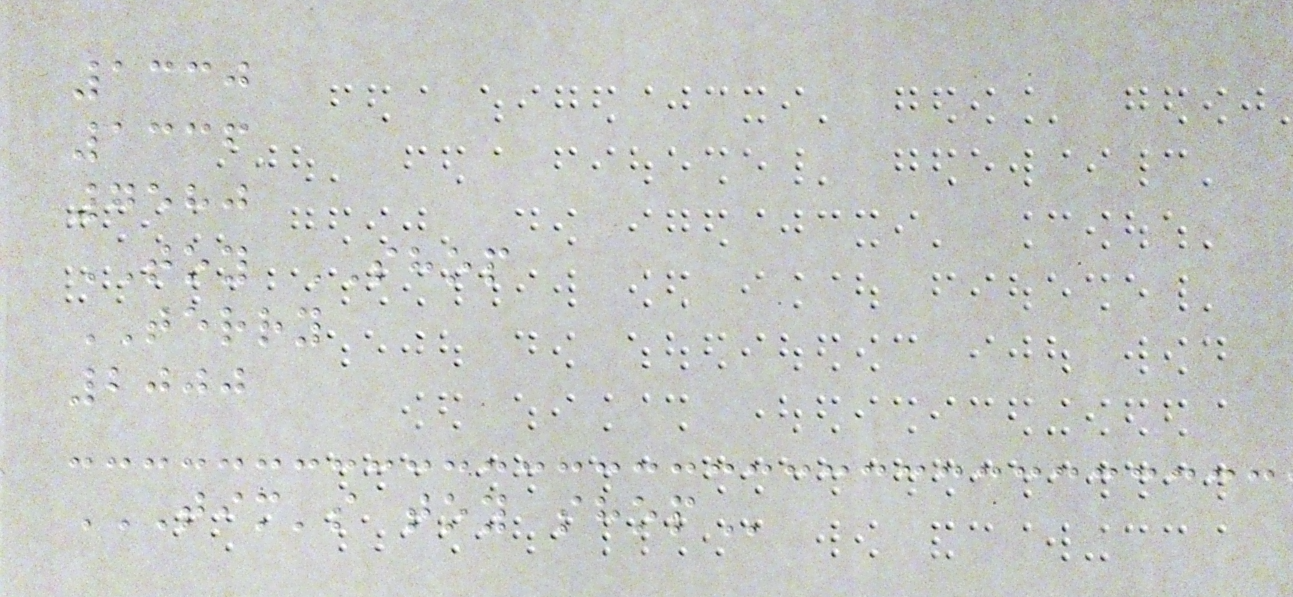1330
1336
7580
TOY SHOP
TERRY
2000
TIM'S TOY SHOP
